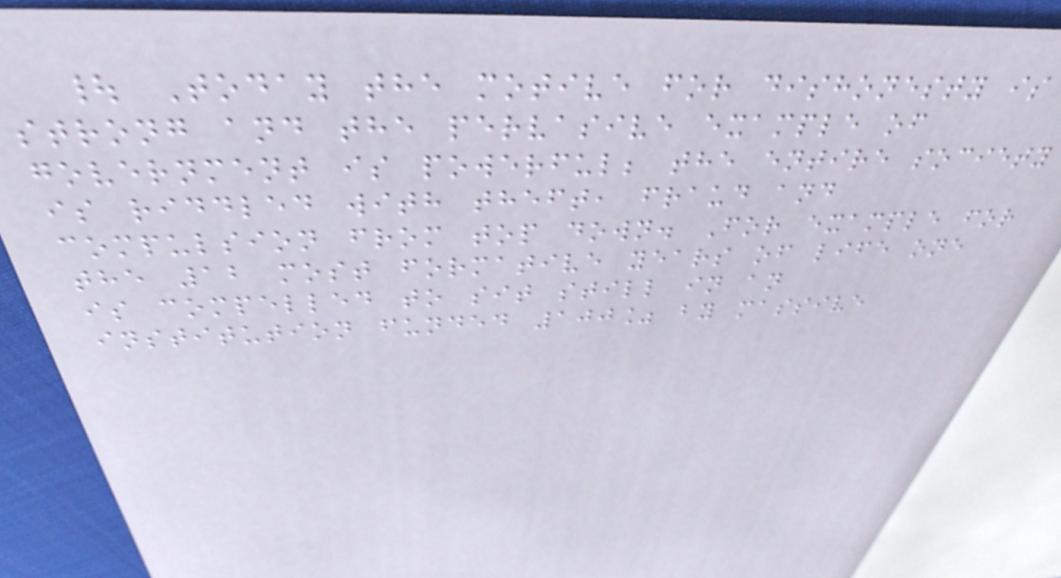| Today the motive for dishonesty is
strong and the pervasive example of
government is powerful; the entire society
is riddled with theft, fraud and
compulsion from top down. For example for
the 12 most formative years of life one
is compelled to sit still in an
institution funded 100% by massive
